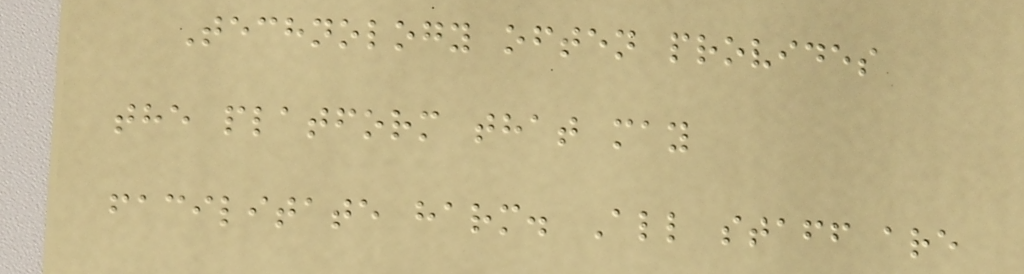Technology often provides
the platform that may
facilitate harm. All staff are
